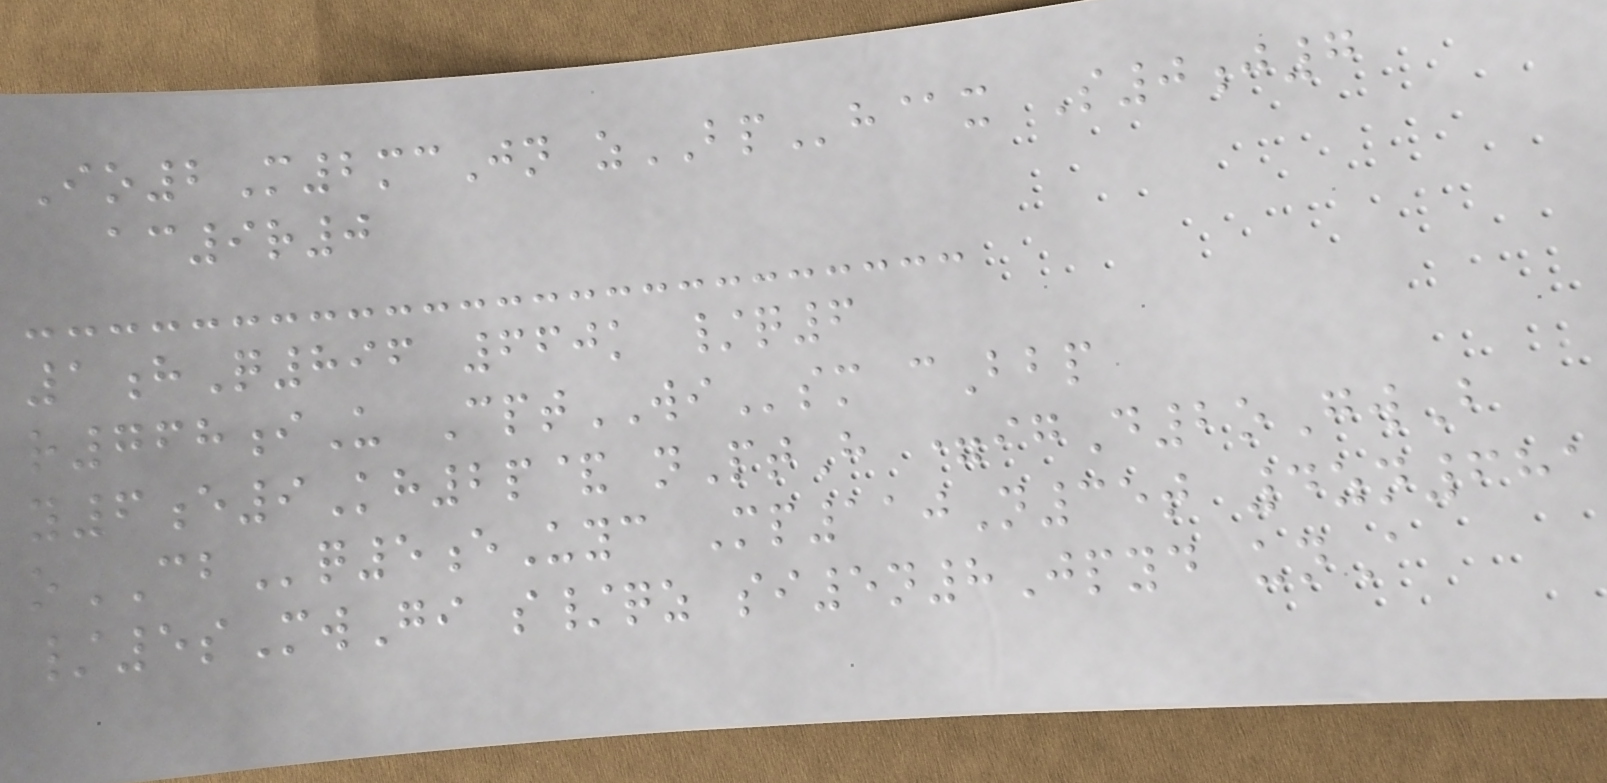Io2M2mcJn zBPh@x S0j7
ac9r0
1hQ896 660k /q6
r768iU CptWIsm cBbp
y6e9Kh2p& nPtH =igD2oGwB
oCBq5eUyc Mp110N35t 4zn681
/5sMwGi s/qz si5n8Jpyd unA
